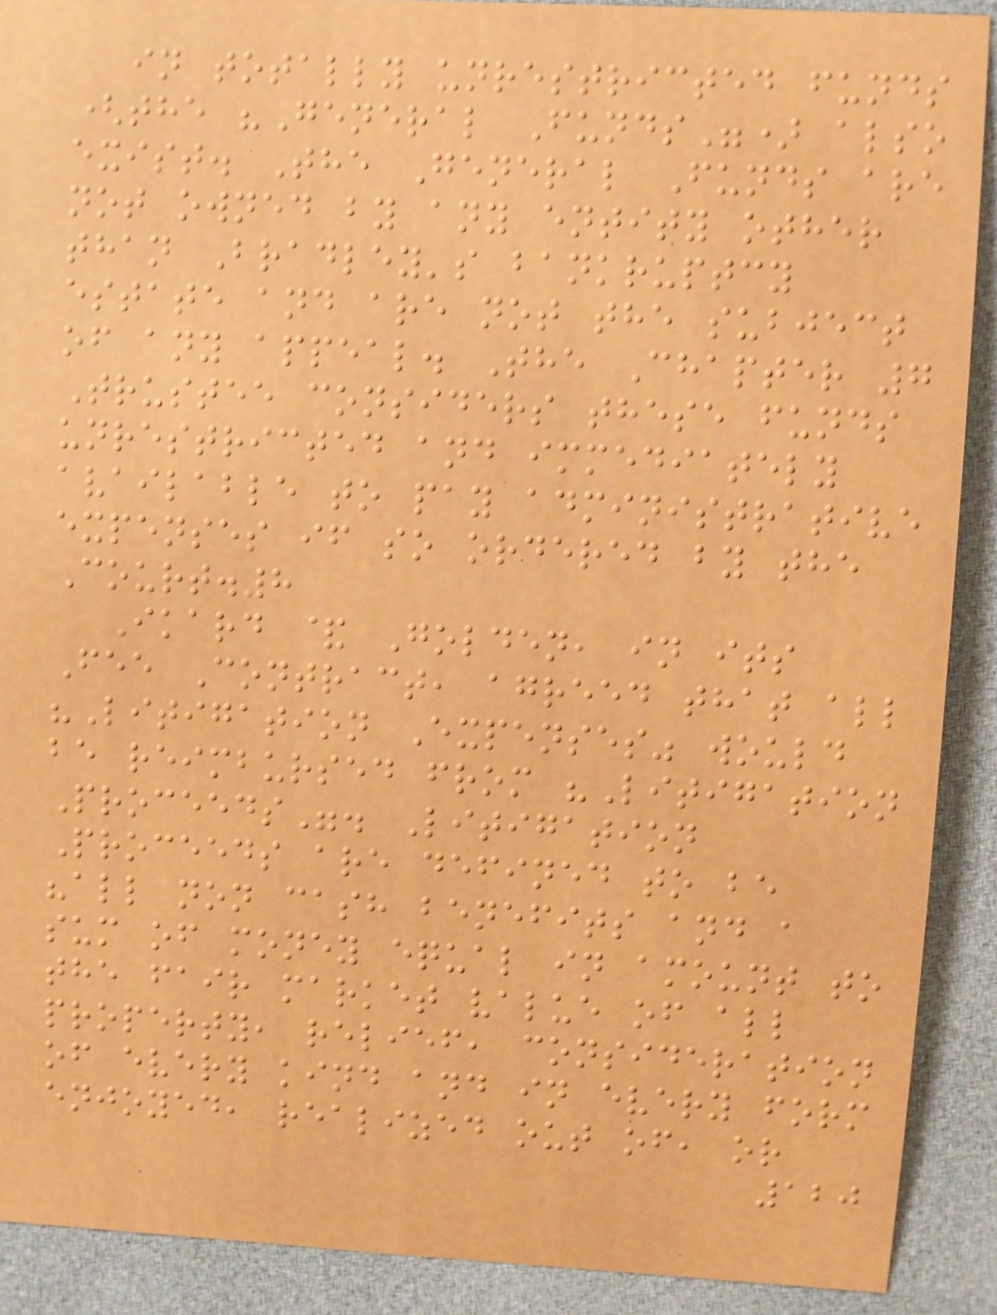in totally unrestricted funds
(the "General Funds") also
exist. The General Funds are
not owned by any entity other
than Bradley's bankruptcy
estate and are not the subject
of any appeal. The Chapter 7
Trustee considers these funds
unrestricted and immediately
available to pay administrative
expenses if so ordered by the
Court.8
Ikard & Golden, in its
Fee Contract, agreed that all
"Litigation Expenses" would
be reimbursed from "Litigation
Proceeds". Litigation
Proceeds are defined to be
"all non cash benefits and a
sum of money equal in amount to
the fair market value of all
property, relief, consideration
of every kind and in every form
enjoyed, realized out of, or
120
